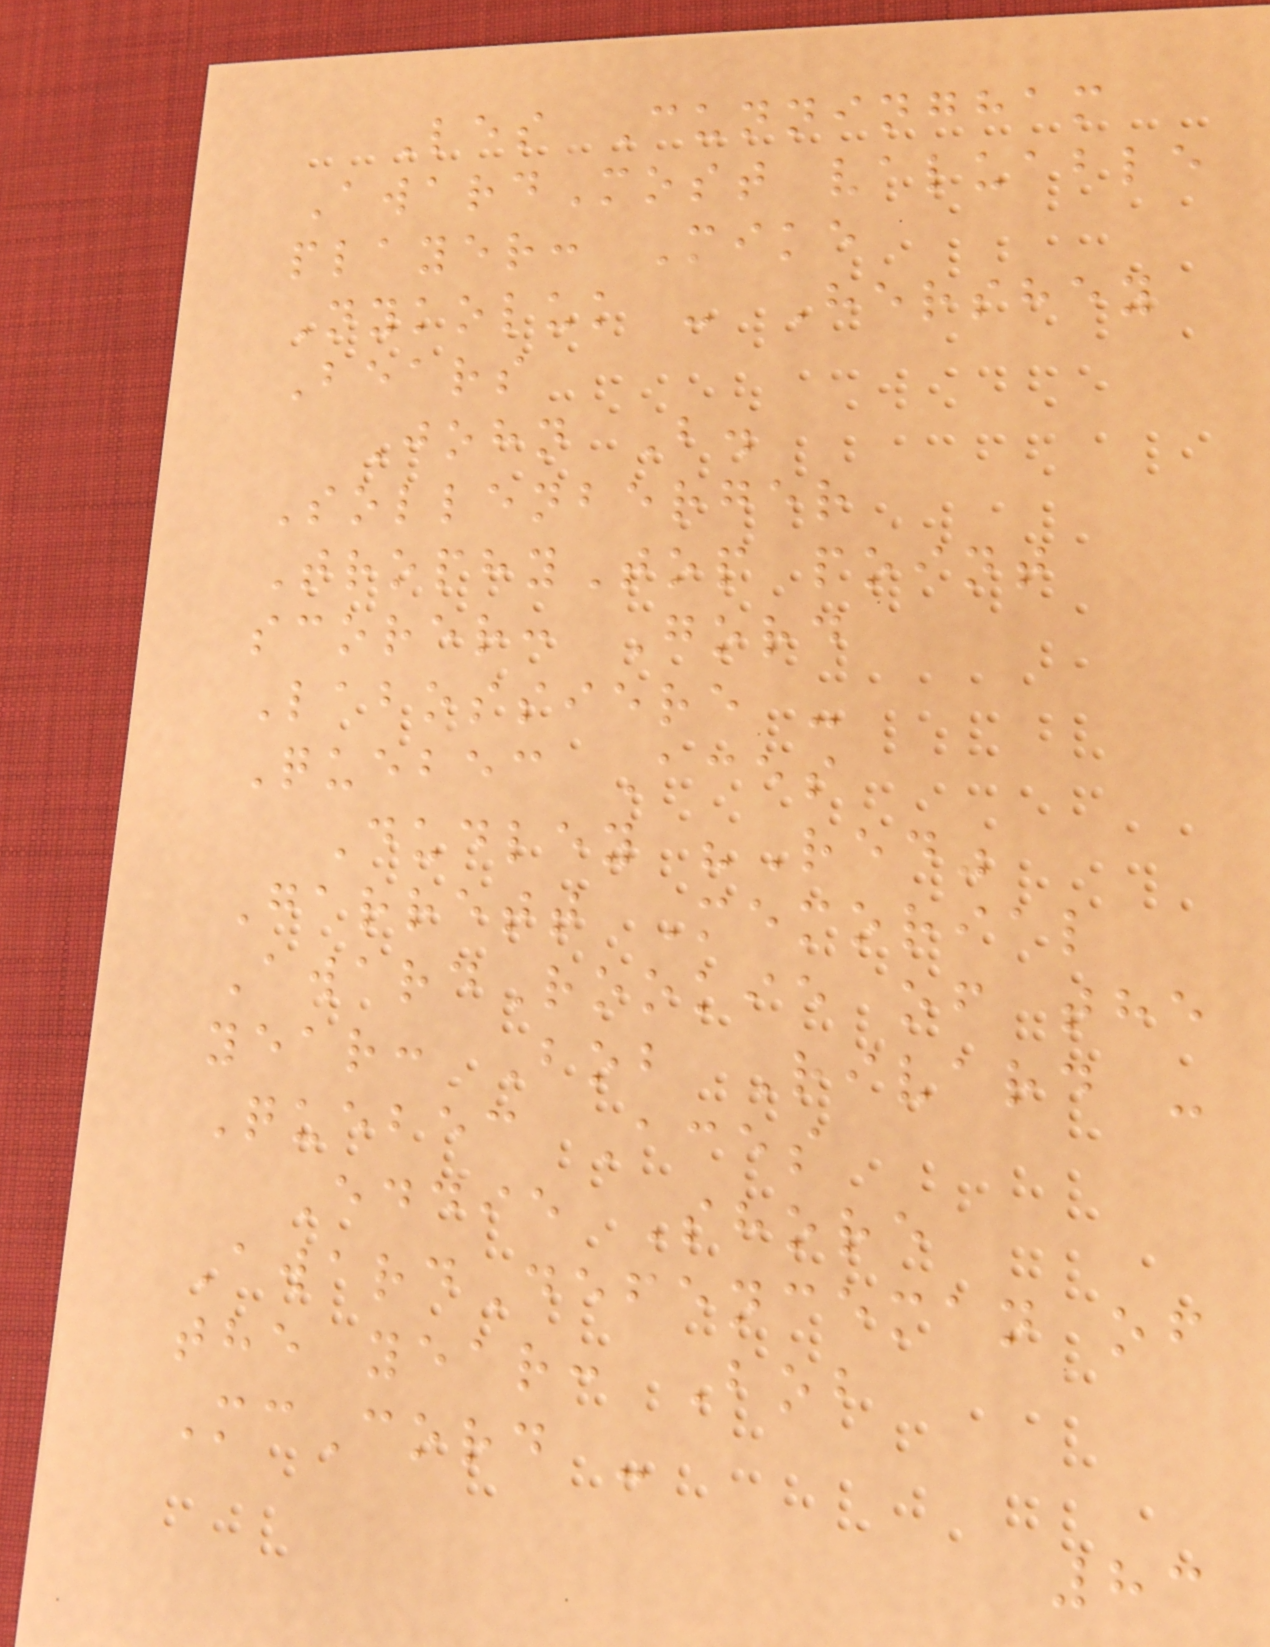Les Cunningham
AwardMost valuable
player: Mike
Nykoluk - Hershey
Bears
John B.
Sollenberger
TrophyTop point
scorer: Gord
Labossiere -
Quebec Aces
Dudley "Red"
Garrett Memorial
AwardRookie of the
year: Bob Rivard -
Quebec Aces
Eddie Shore
AwardDefenceman of
the year: Bob
McCord -
83
